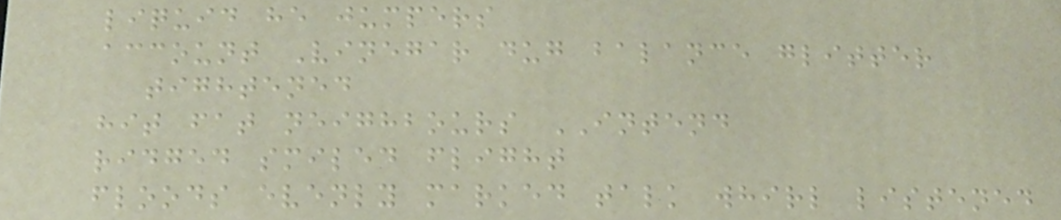liquid he jumpers
account Vinegar dug balance glitter
tightened
hit fat neighbours INTEND
ridged smiled flight
floods evenly marked talk whirl listened
